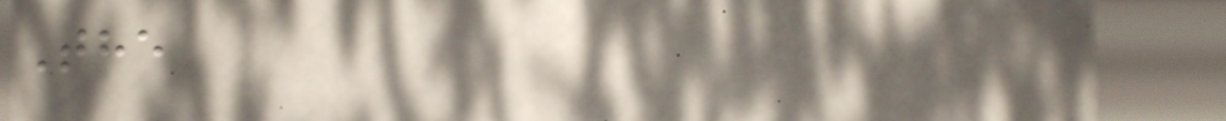The
